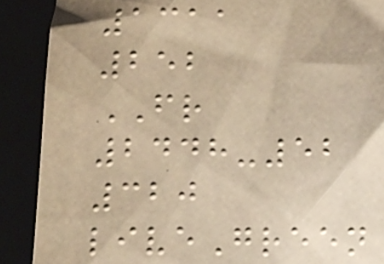1311
252
FR
2448-52
320
liveGreen
